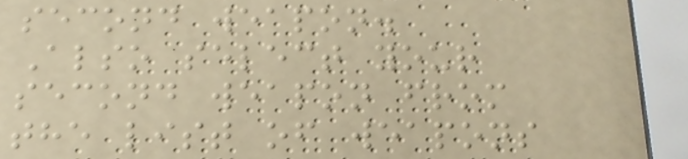second weapon.
Also select your
second weapon from
the list of weapons
